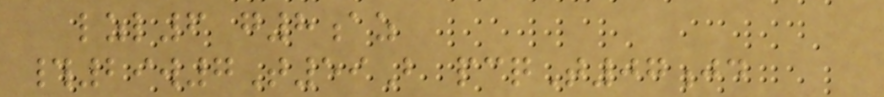lzl6 g8az
#29w7T59B pcqT07jd
